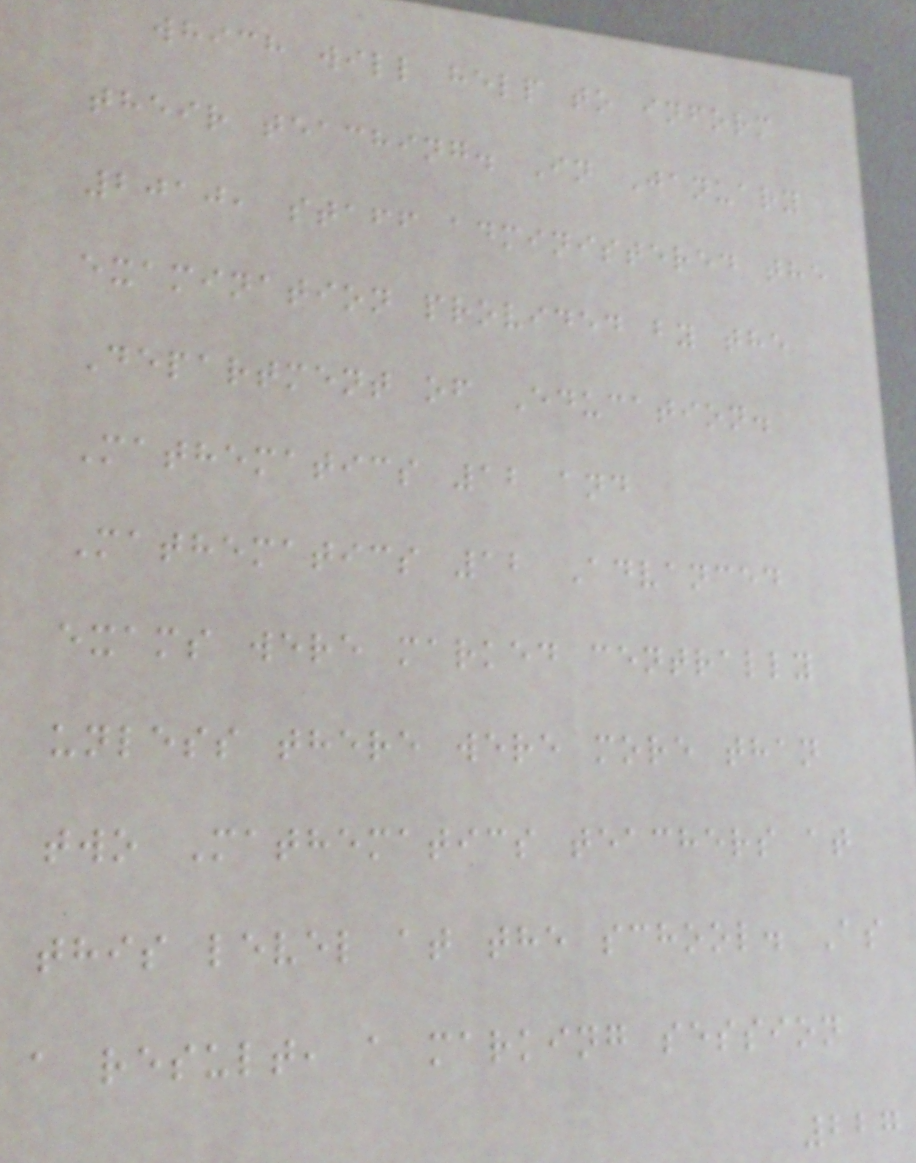which will help to inform
their teaching. In January
2010, staff administered the
examination provided by the
Department of Education.
Mathematics 12 and
Mathematics 12 Advanced
exams were marked centrally
unless there were more than
two Mathematics teachers at
this level at the school. As
a result, a marking session
227
